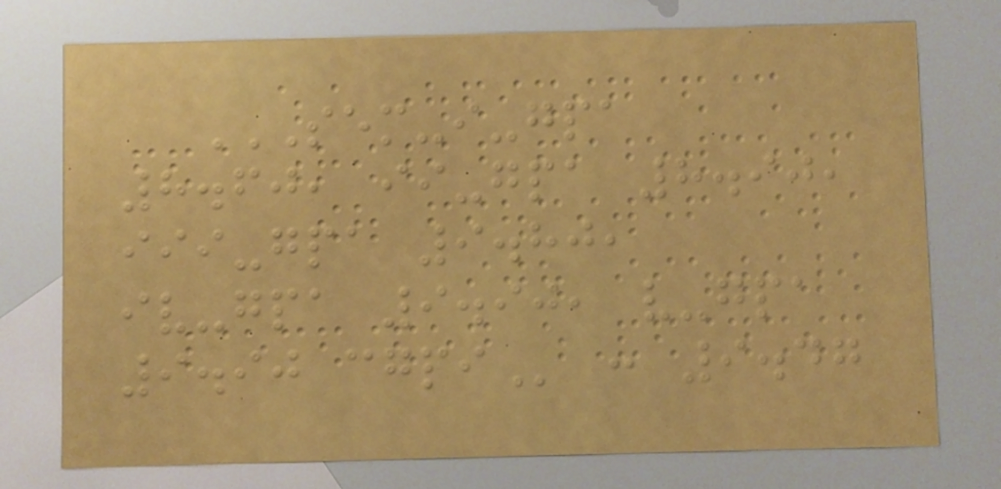SEM-I-GPA
8.60, II-GPA 8.90,
III-GPA 9.80,
IV-GPA 9.90, V-GPA
9.90 CGPI : 9.47
